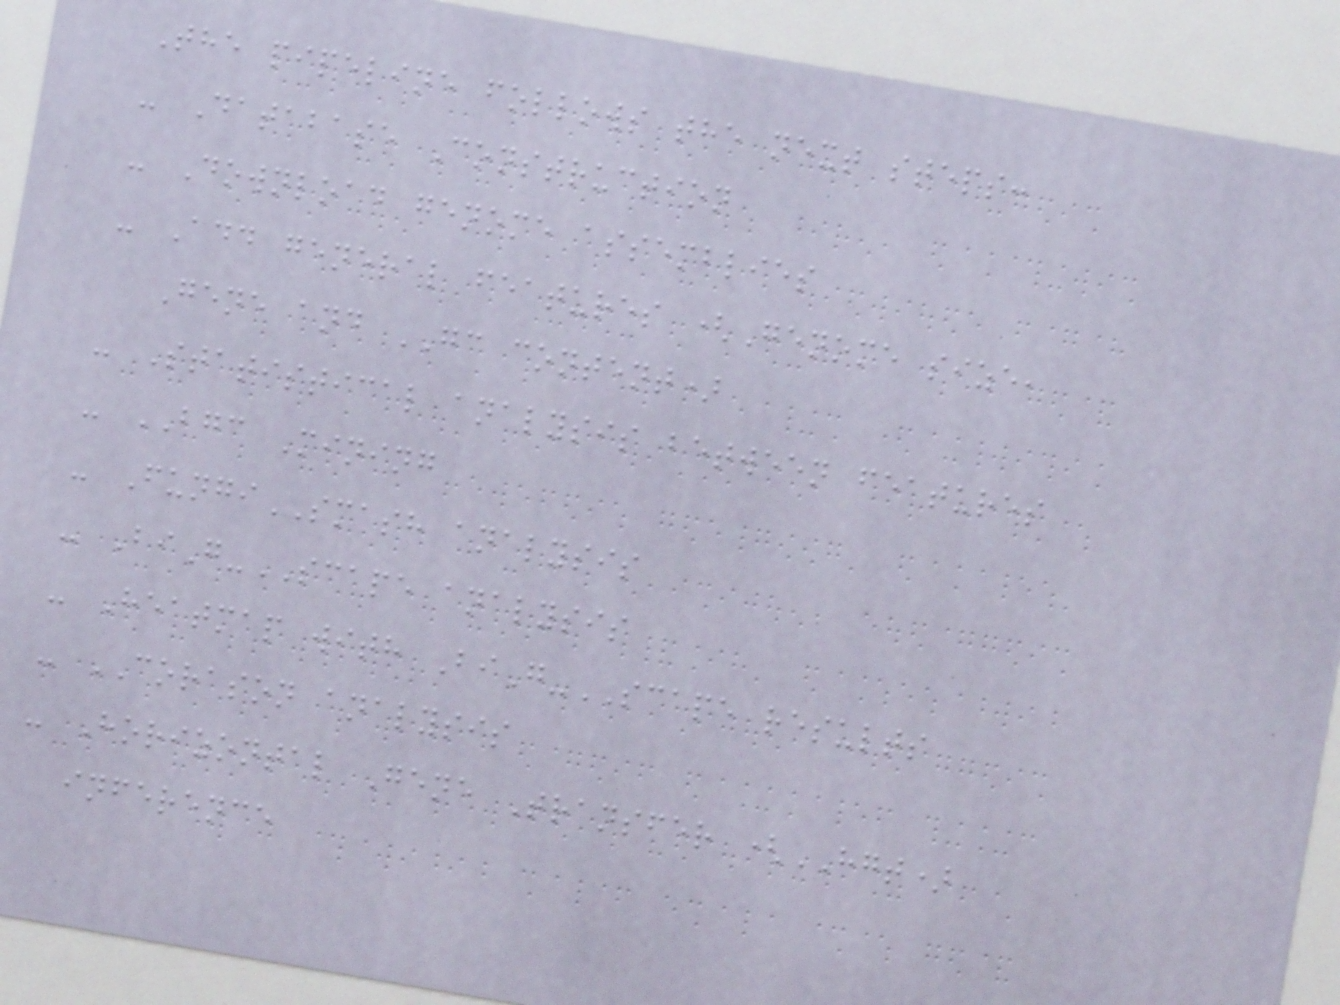The pipeline follows the next steps:
- Database Construction
- Download genome assemblies
- Add general features (Genome size,
Gene and GC content)
- Statistical analysis between features
- BGC Mining
- FungiSMASH analysis
- BiG-SCAPE analysis
- Heatmap with BiG-SCAPE results
- CORASON analysis
- Horizontal Gene Transfer (HGT)
inference
